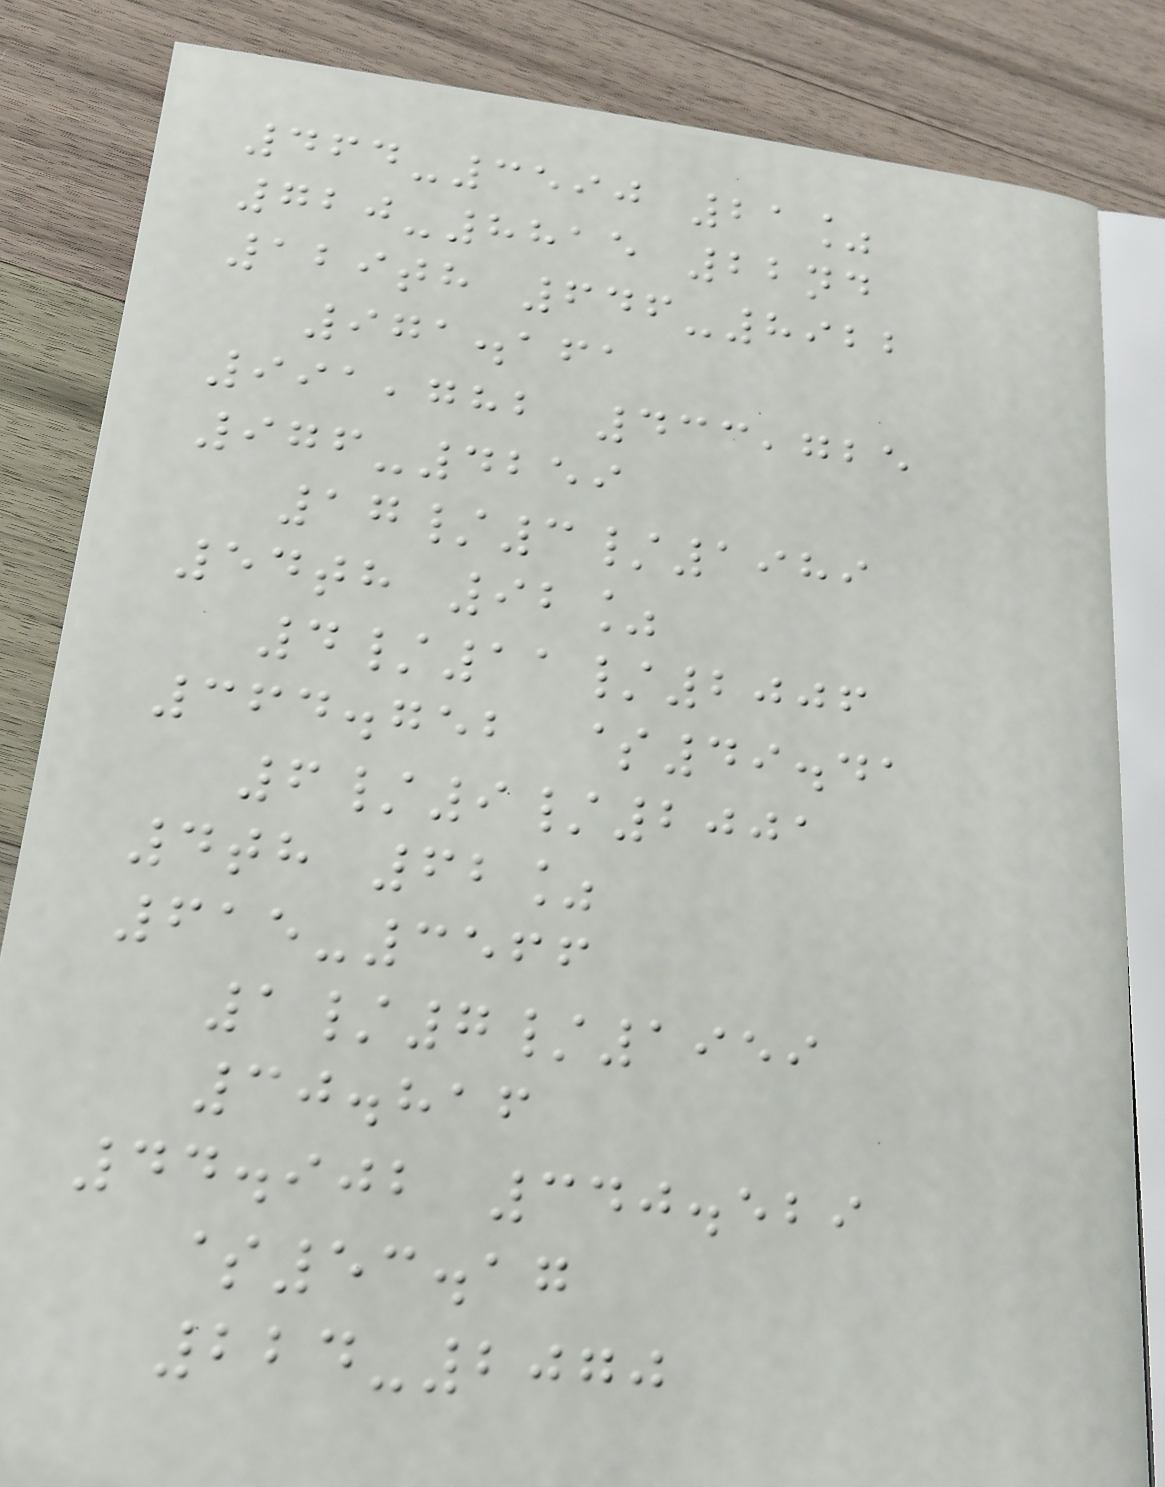464-3590 21%
720-8815 22nd
129th 646-8922
971.161
991,782 433,725
976-4259
17/3/1989
54th 92%
4/11/2006
364.752 $49.41
6/9/2001
4th 62%
615-3566
1/7/1959
30.816
44.902 340.529
$53.17
224-2070
